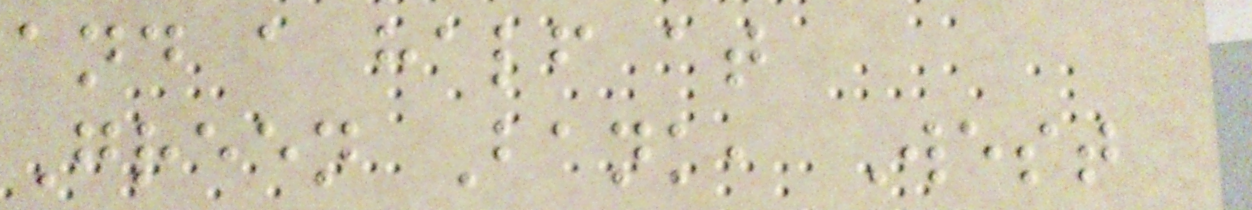and a half at
Green Bank, West
